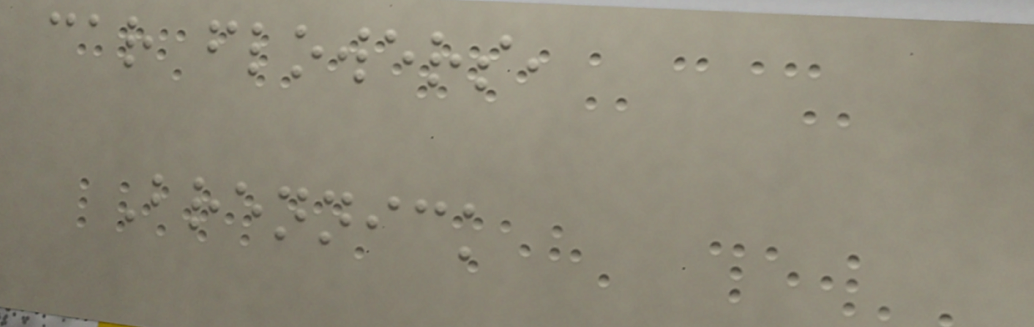car flowers,
Brennick
